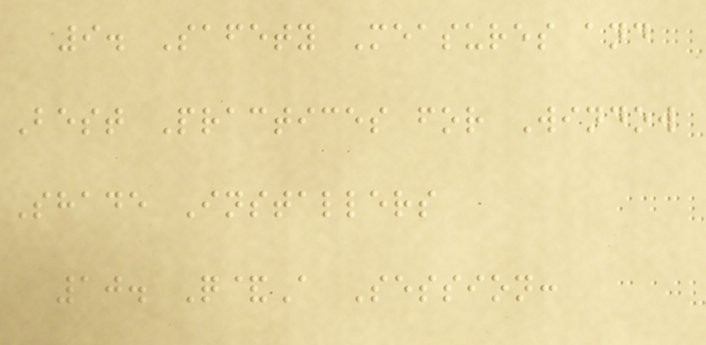9. Safety Measures and
Best Practices for Window
Shade Installers
10. Q&A Session:
